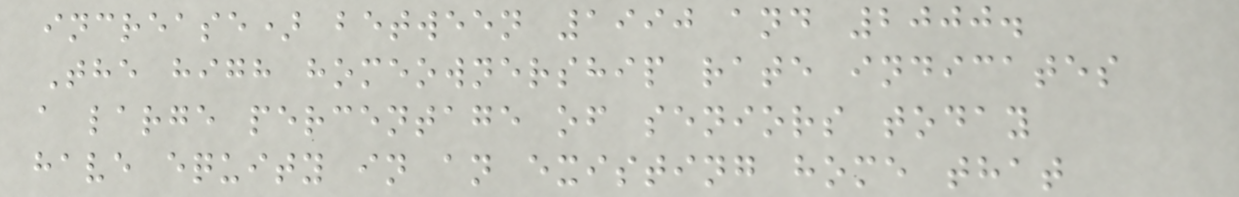increase) between 1990 and 2000.
The high homeownership rate indicates
a large percentage of seniors today
have equity in an existing home that
